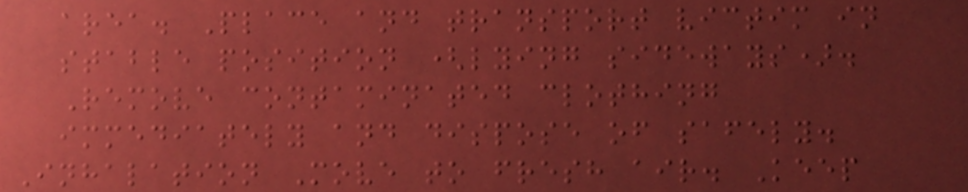area. Place and transport victim in
stable position (lying sideways).
Remove contaminated clothing
immediately and dispose of safely.
Inhalation Move to fresh air. Keep
